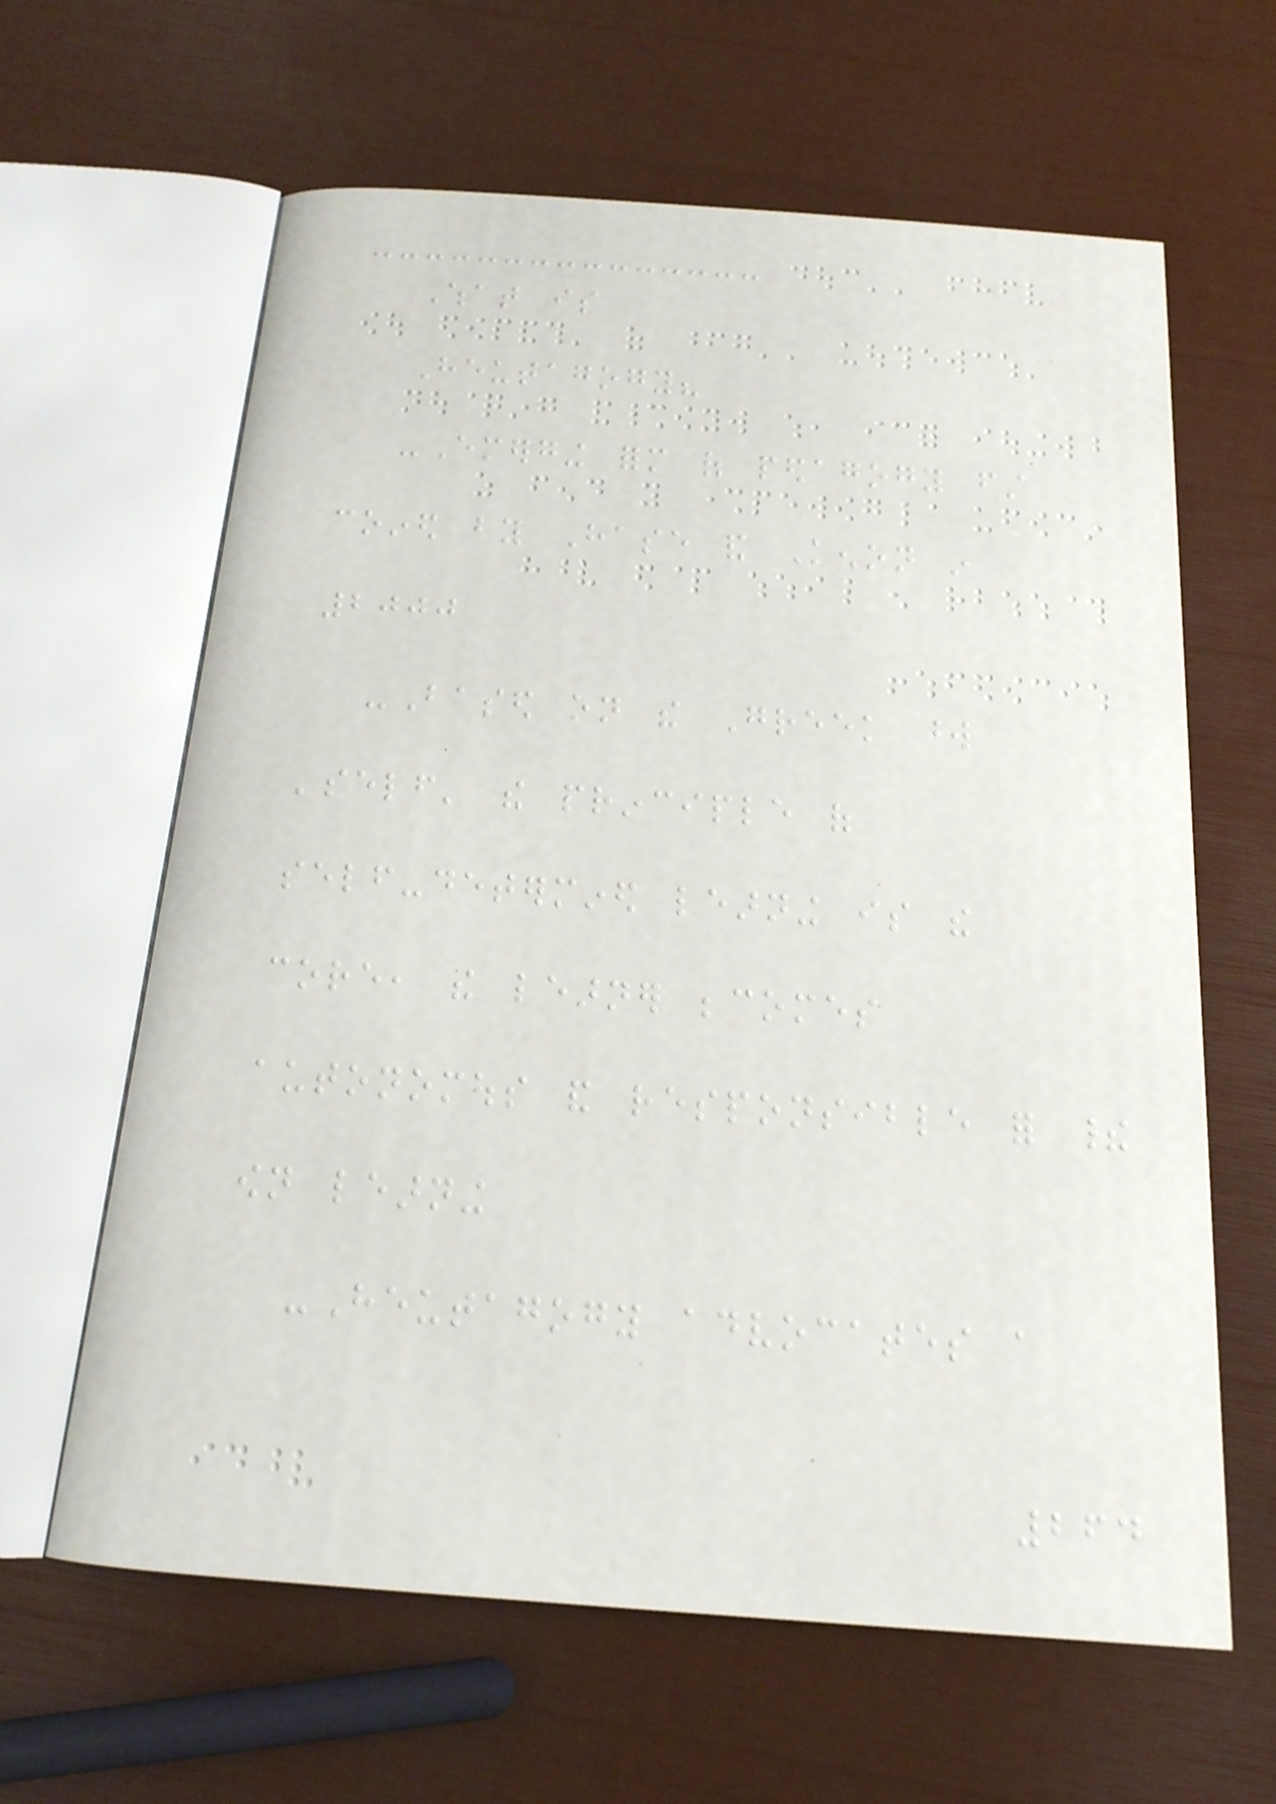What is
Heutagogy?
-Emerging form of pedagogy first
coined by Hase and Kenon in
2000
-Based on the Greek word
'self' the principle of
self-determined learning is the
core, the learner becomes
autonomous and responsible for their
own learning
-Heutagogy advocates a
264
